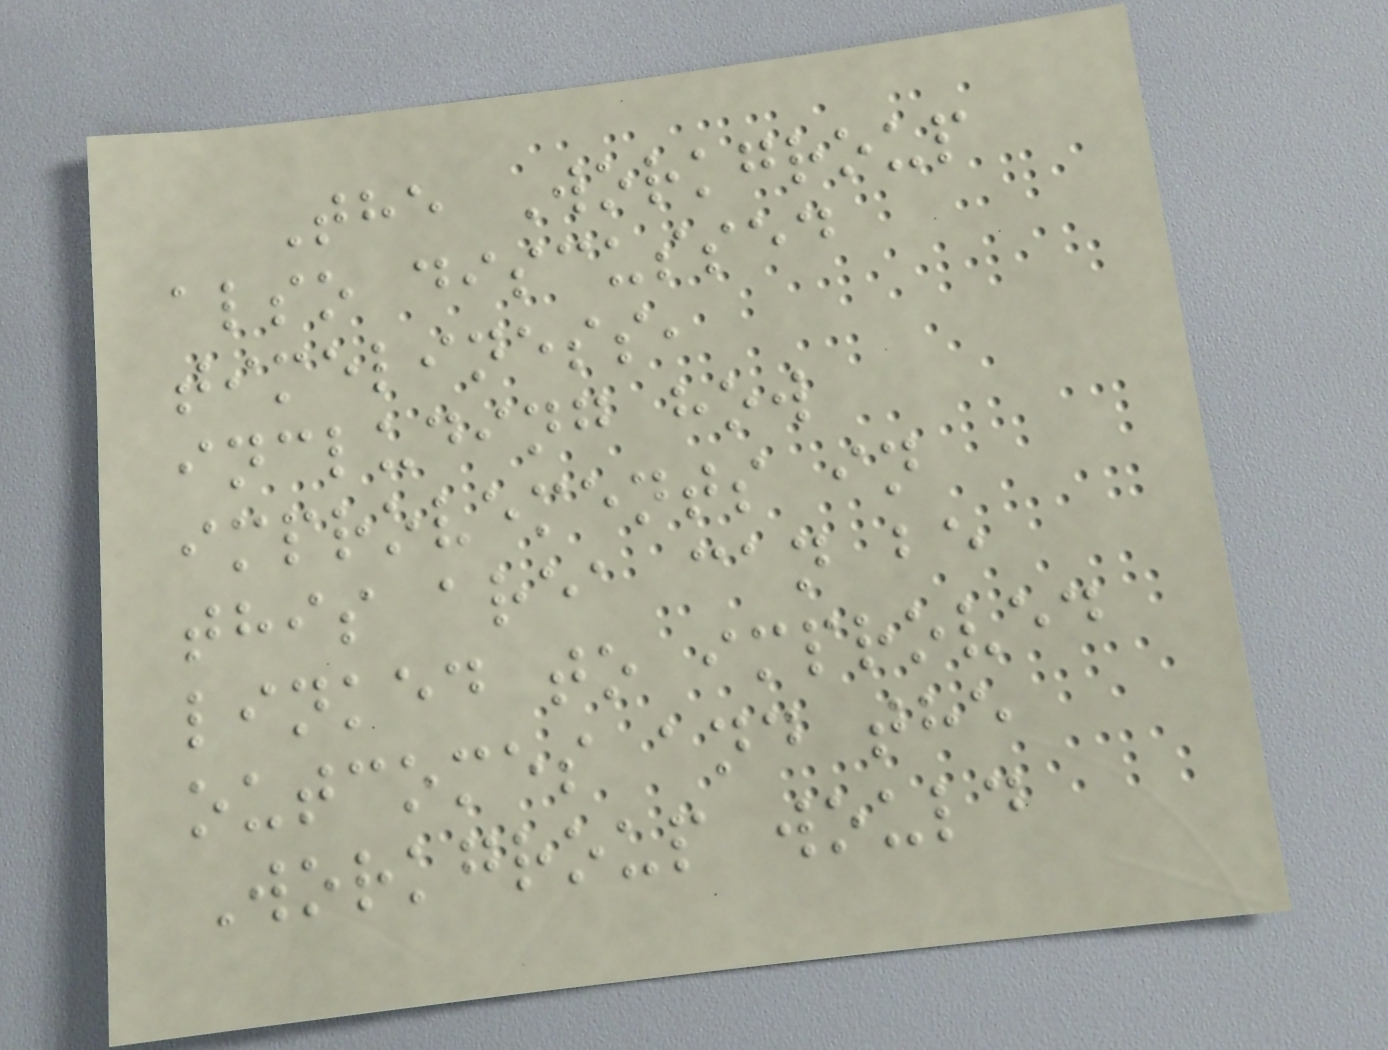The Workgroup
also discussed
timeliness,
including how
improvements in
this area can be
linked to improved
outcomes and the
Workgroup would
